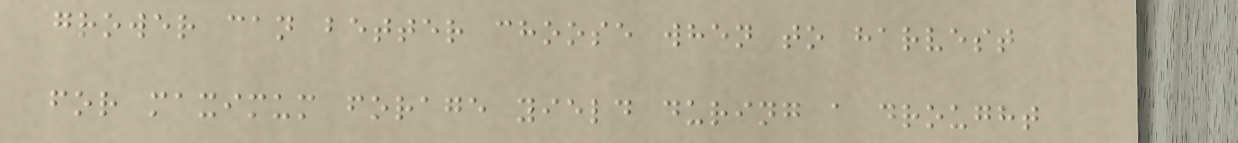grower can better choose when to harvest
for maximum forage yield during a drought
